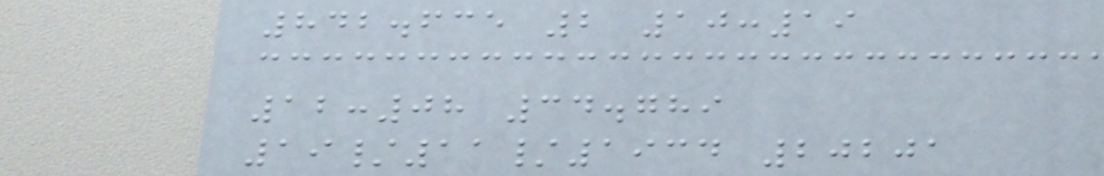842.635 2 10:19
12:08 34.789
19/11/1934 20201
